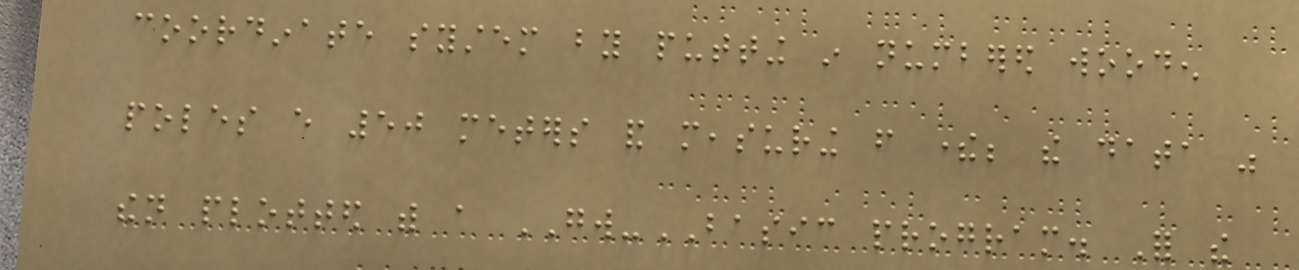coordinate system by putting in numbered wooden
poles every 50 meters and measuring from there; the data was
then plotted with a GW-BASIC program. For the
